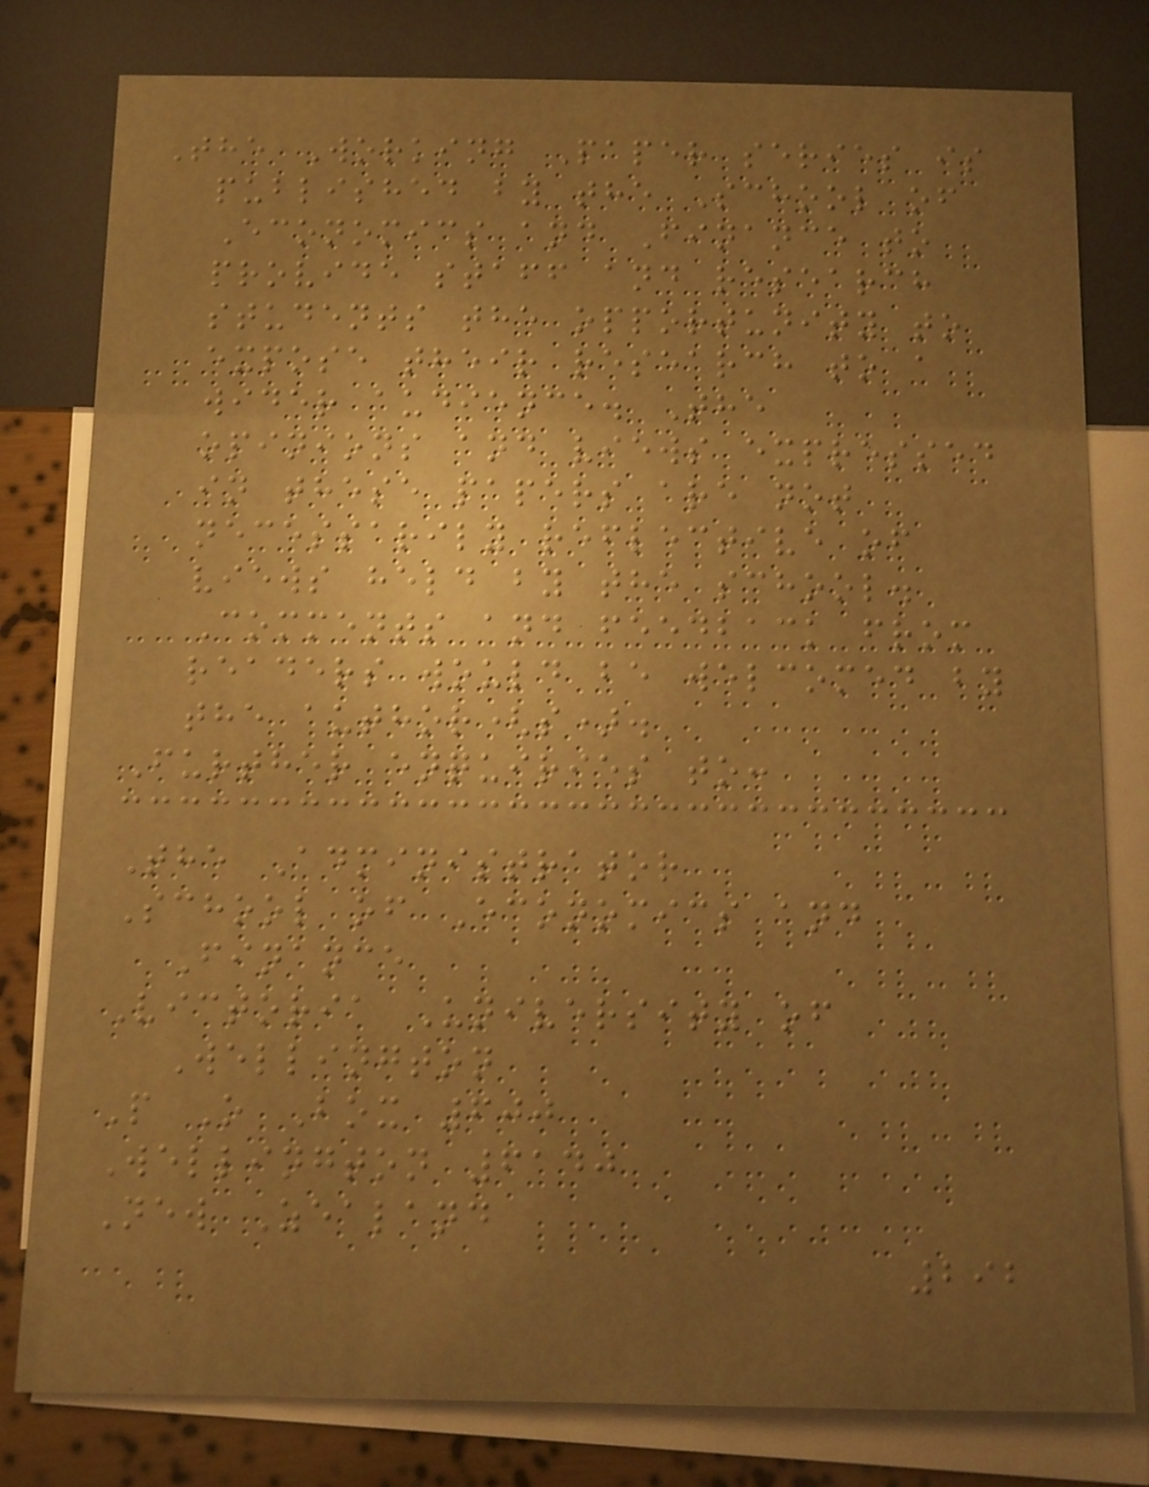The Working Paper series is
published by the School of
Economics and Finance to
provide staff and research
students the opportunity to
expose their research to a
wider audience. The
opinions and views expressed
in these papers are not
necessarily reflective of
views held by the school.
Comments and feedback from
readers would be welcomed by
the author(s).
Further enquiries to:
The Administrator
School of Economics and
Finance
Victoria University of
Wellington
P O Box 600
Wellington 6140
New Zealand
292
